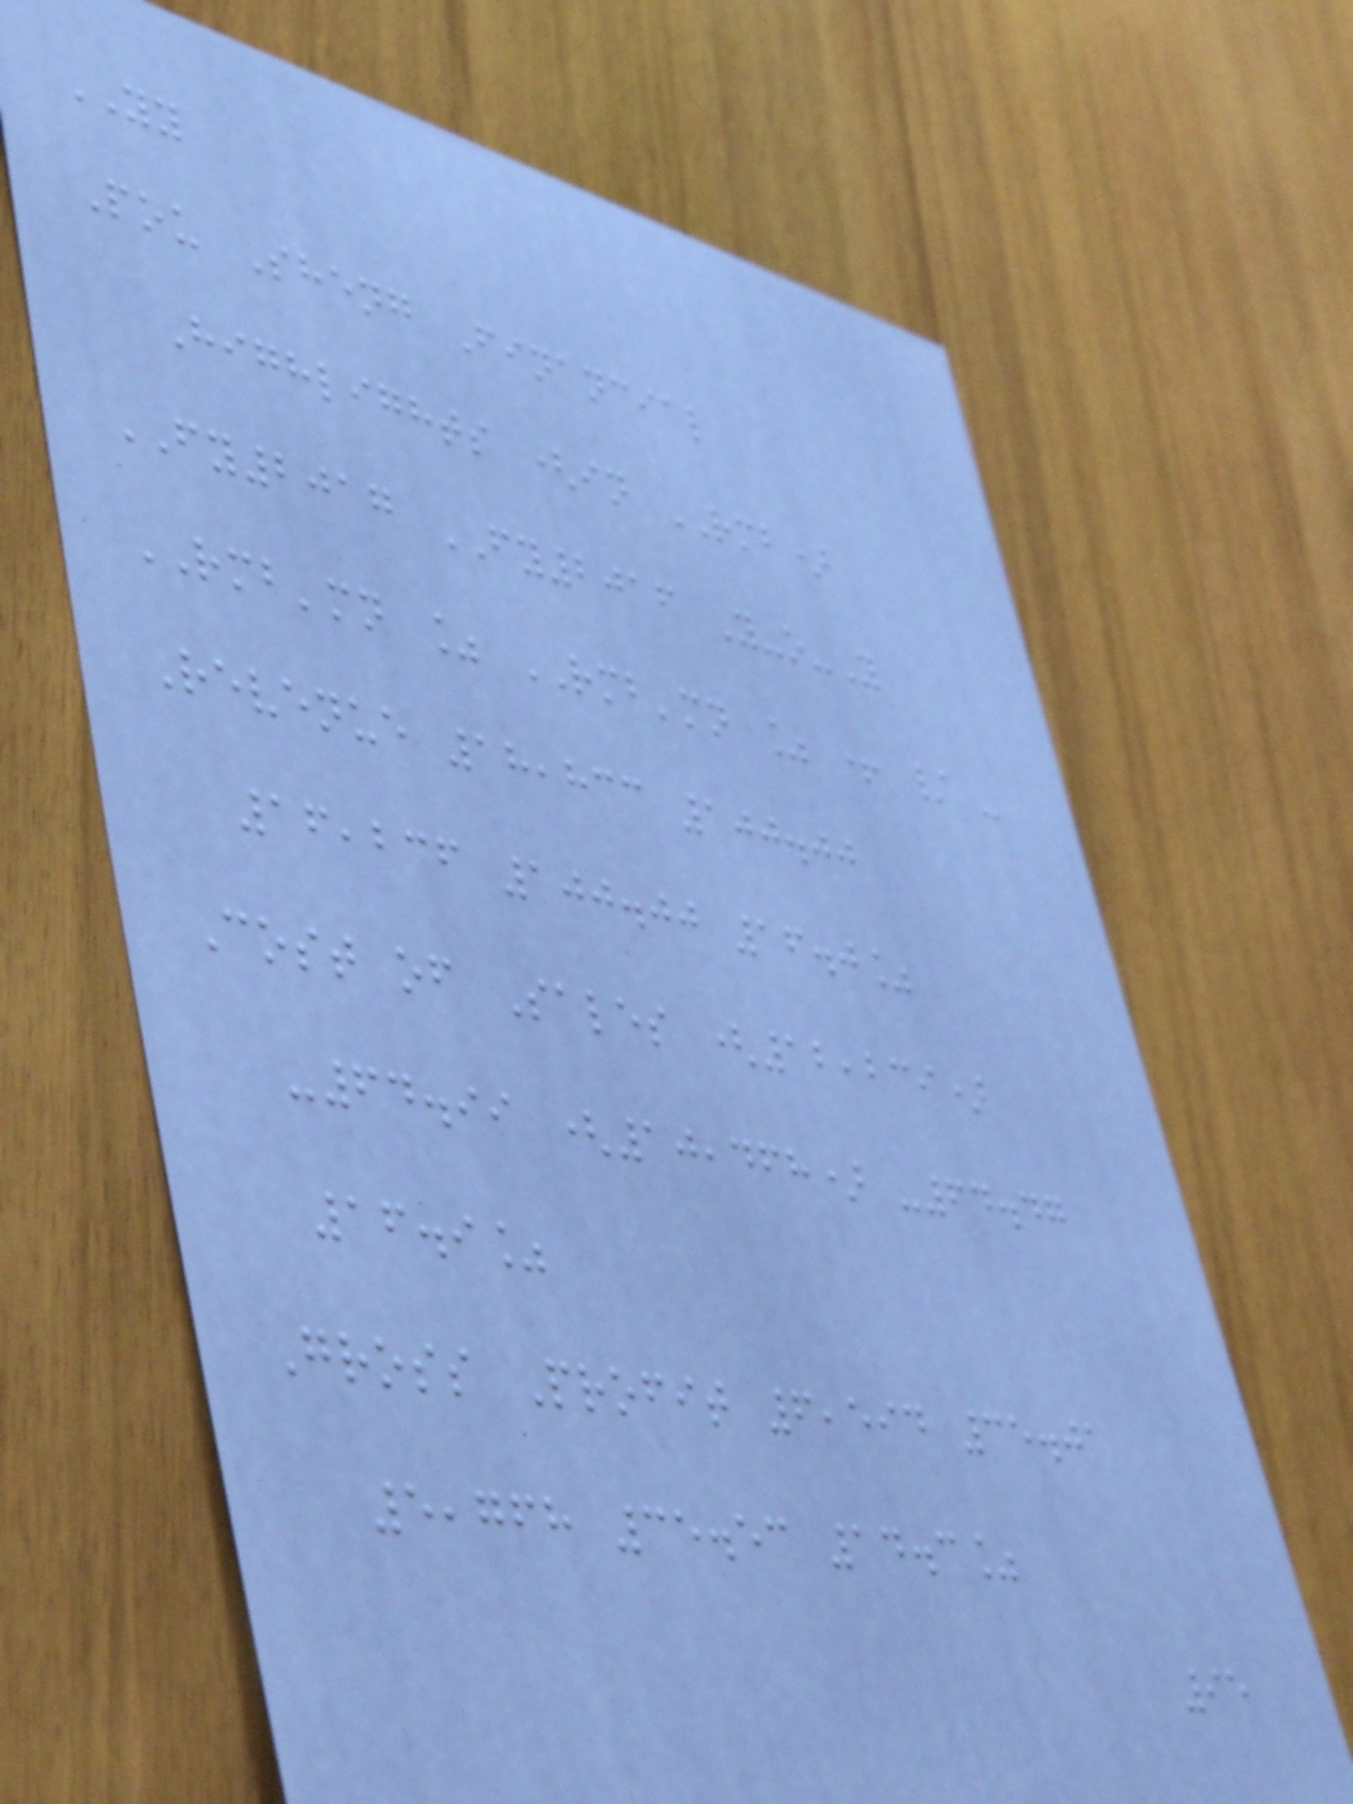YY
Pou Sheng Financial
Highlights (in RMB)
FY2017 FY2016 Y-o-Y
RMB'mn % RMB'mn % + / -
Revenue 18,833 100.00
16,236 100.00 16.0%
Cost of Sales (12,239)
-64.99 (10,468) -64.47
16.9%
Gross Profit 6,594 35.01
5,768 35.53 14.3%
95
